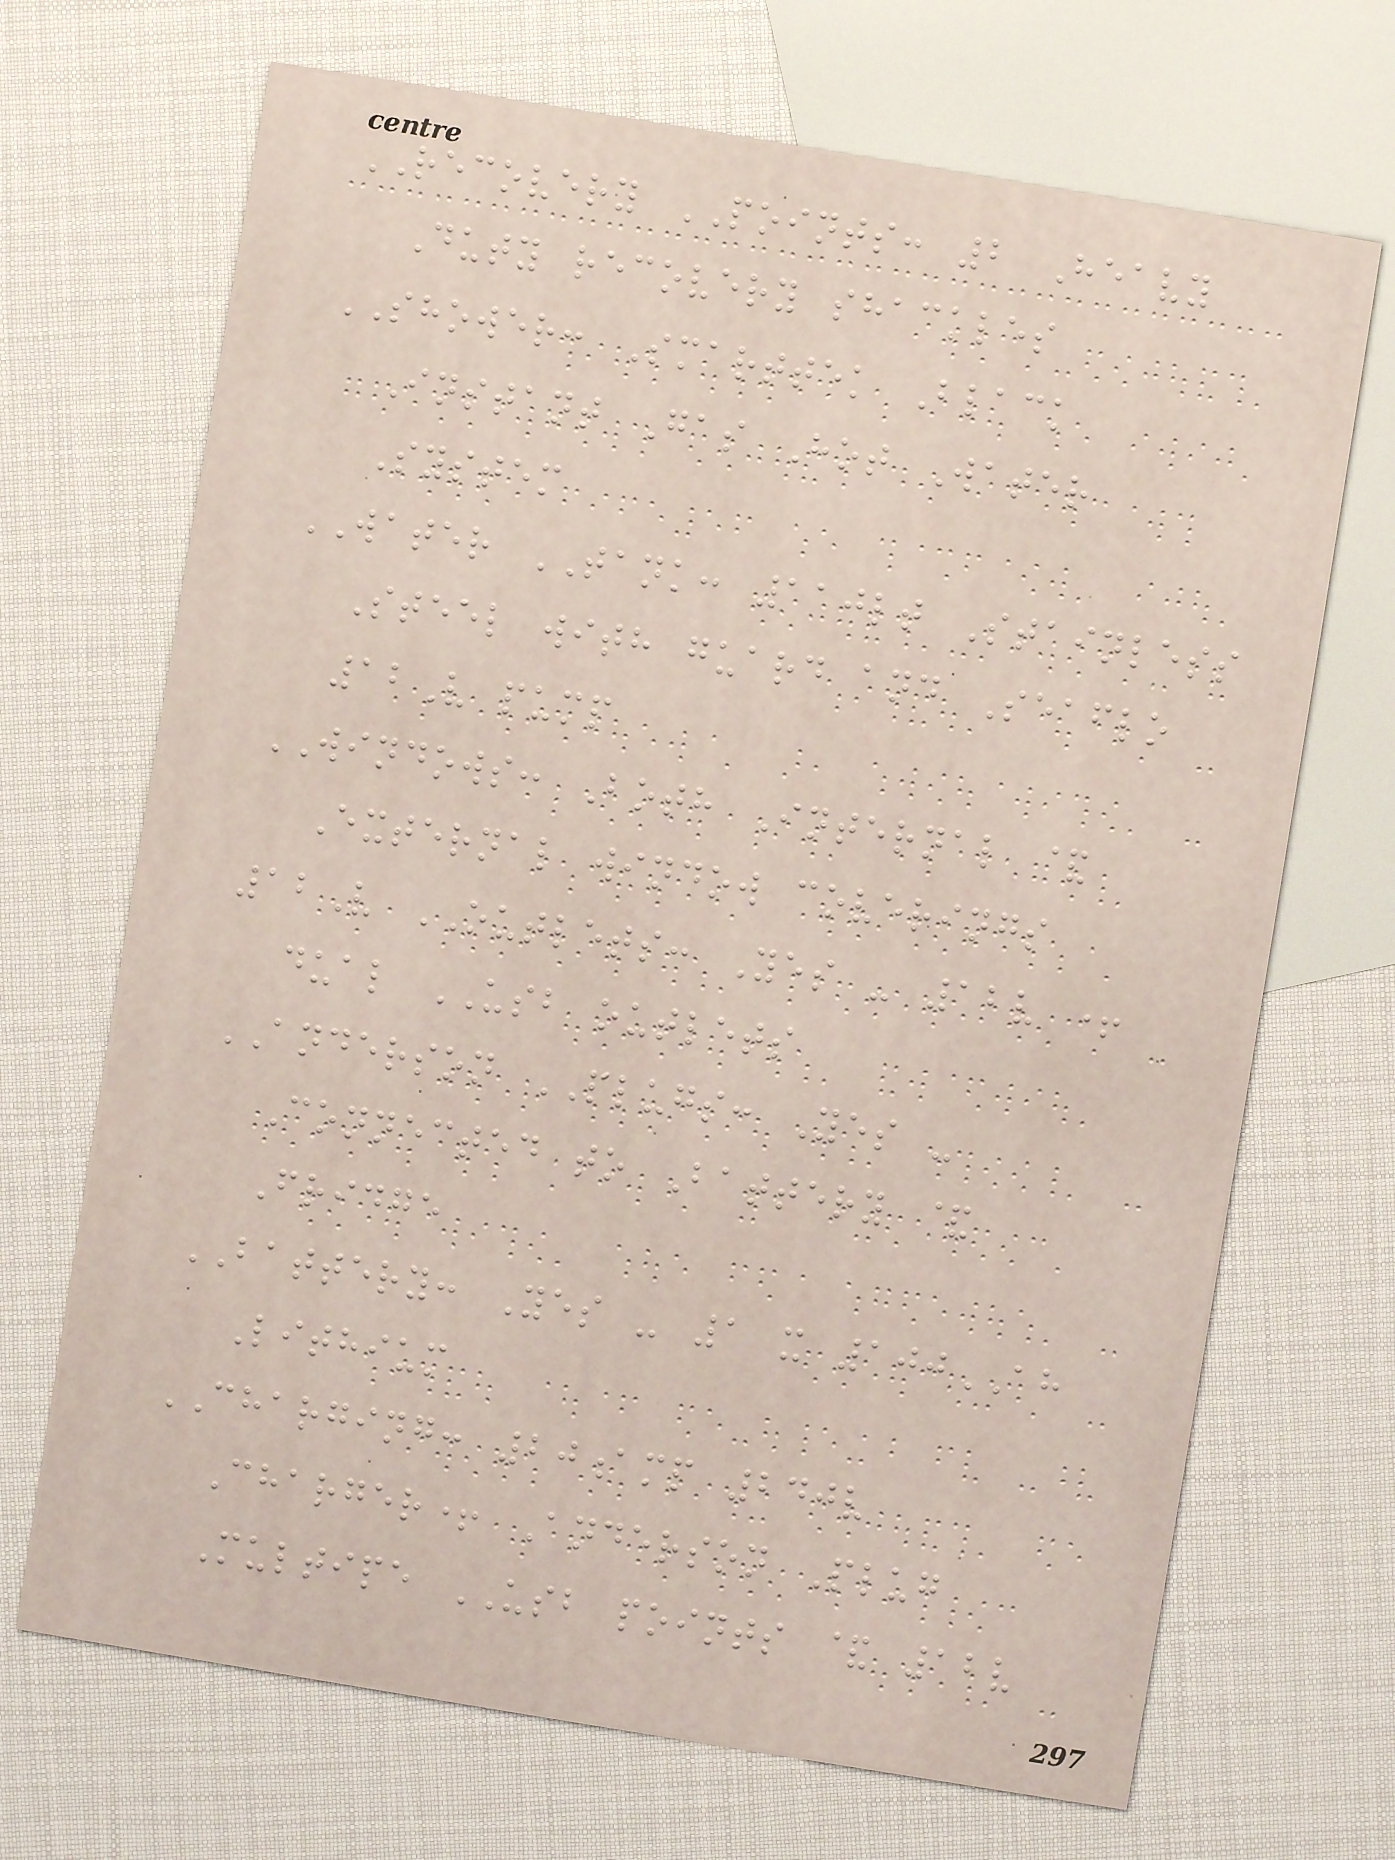RECOVERY POINTS: 2 Heavy
Duty recovery shackles
SHOWER: Smarttek Black
Instant Gas Hot Water
System
WATER TANK: 110lt Stainless
Steel with guard and Seaflo
12V pump
WINDOWS: Both Internal &
External window coverings
12V OUTLETS: Yes - 12v +
dual USB outlets
ANDERSON PLUGS: Yes -
Connected to Battery &
Fridge
BATTERY: Yes - 1 x 100AH
Lithium
CHARGING: 20amp 240v
Charger+ Anderson Plug
Multipe USB points & 12v
